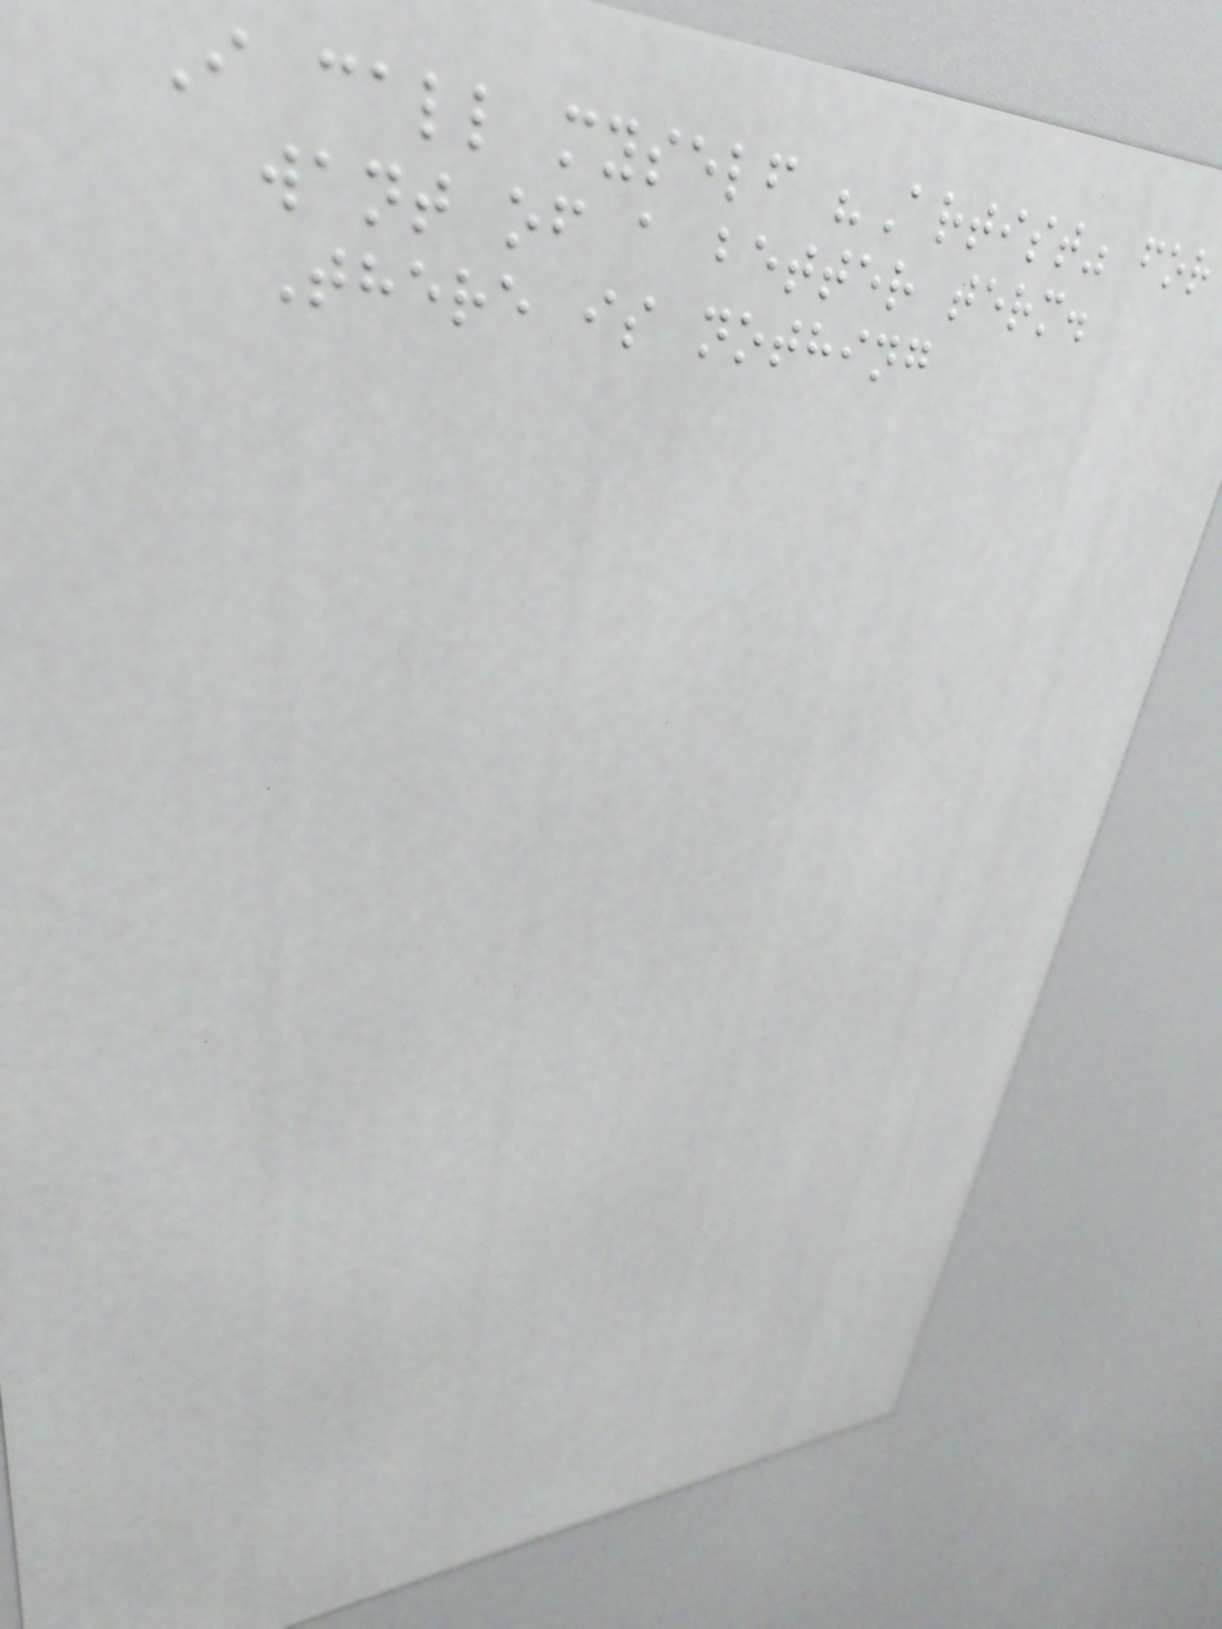I call myself "Artist" for
want of a better term.
There is nothing
